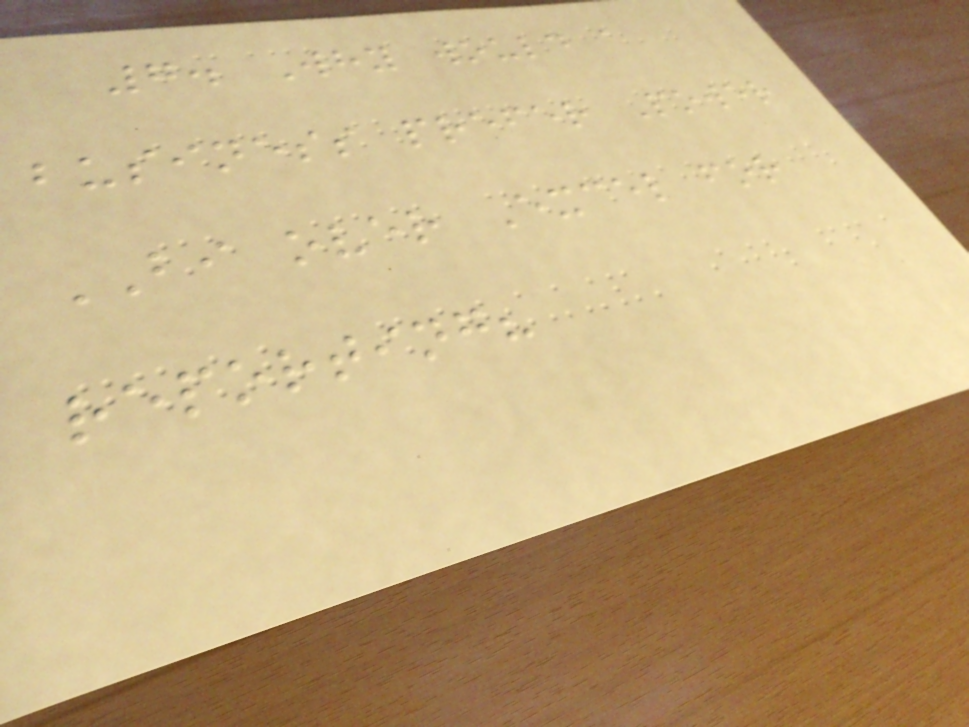7. Why would a
business prefer Power
BI over Excel for
reporting?
